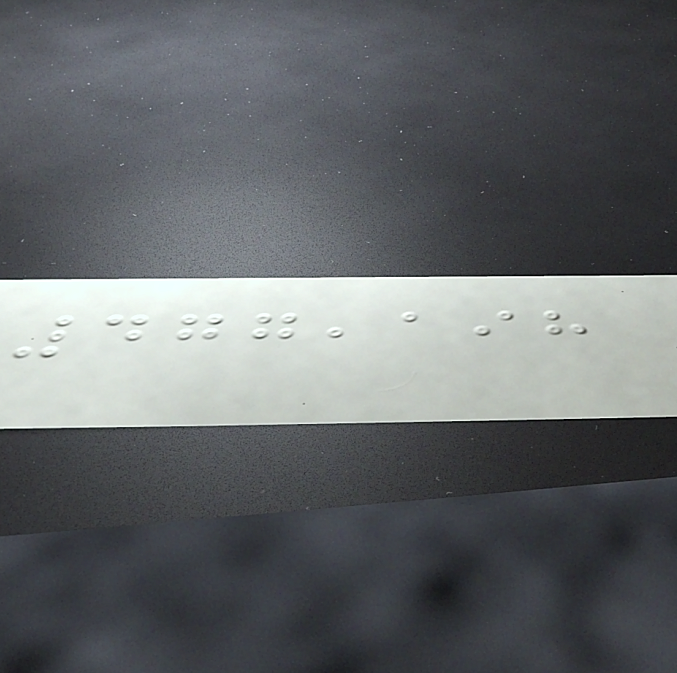477,198
